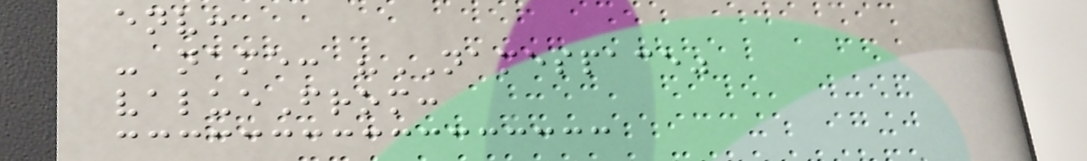env:
- name: "NAMESPACE"
valueFrom:
